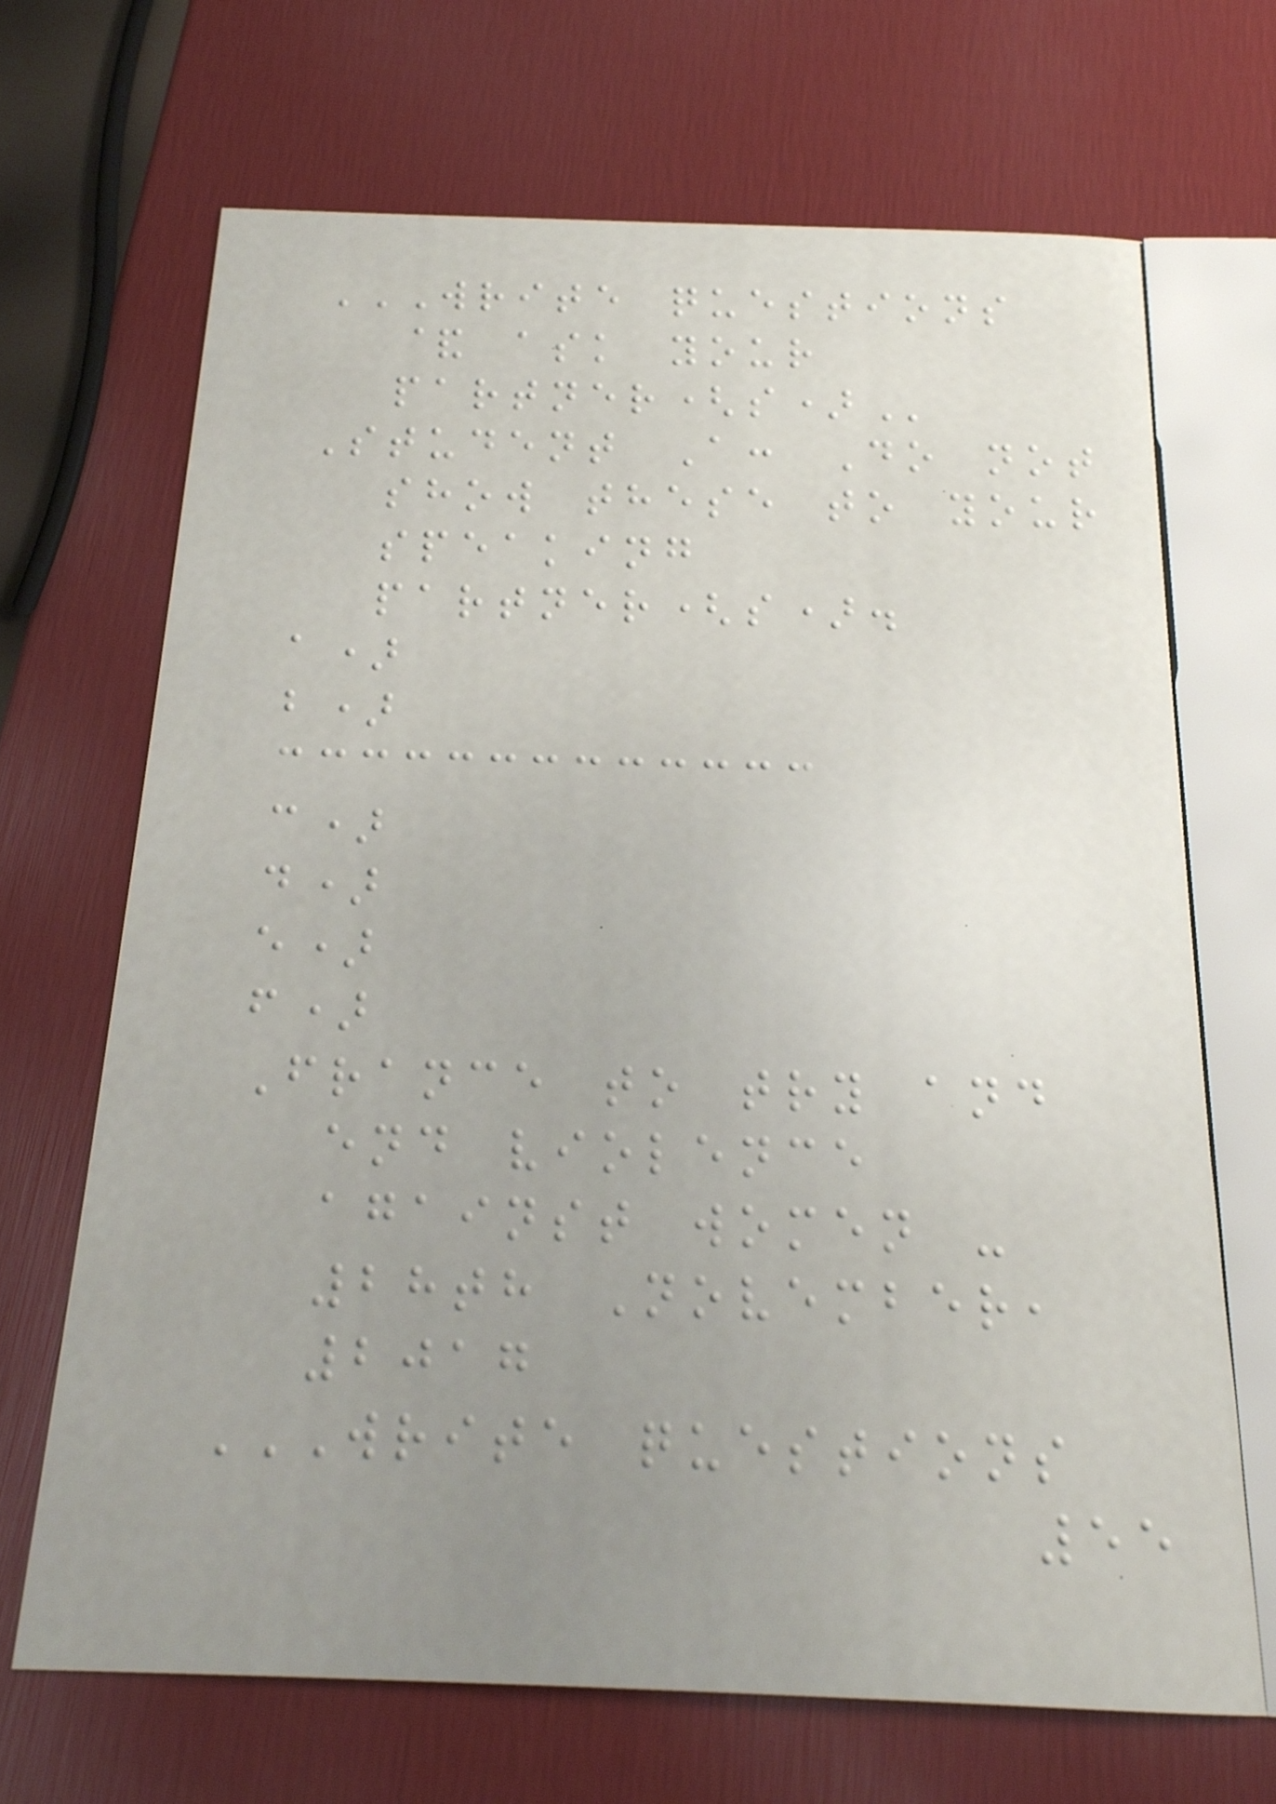WRITE QUESTIONS
& ASK YOUR
PARTNER(S)
Student A: Do not
show these to your
speaking
partner(s).
a)
b)
c)
d)
e)
f)
France to try and
end violence
against women -
28th November,
2017
WRITE QUESTIONS
55
